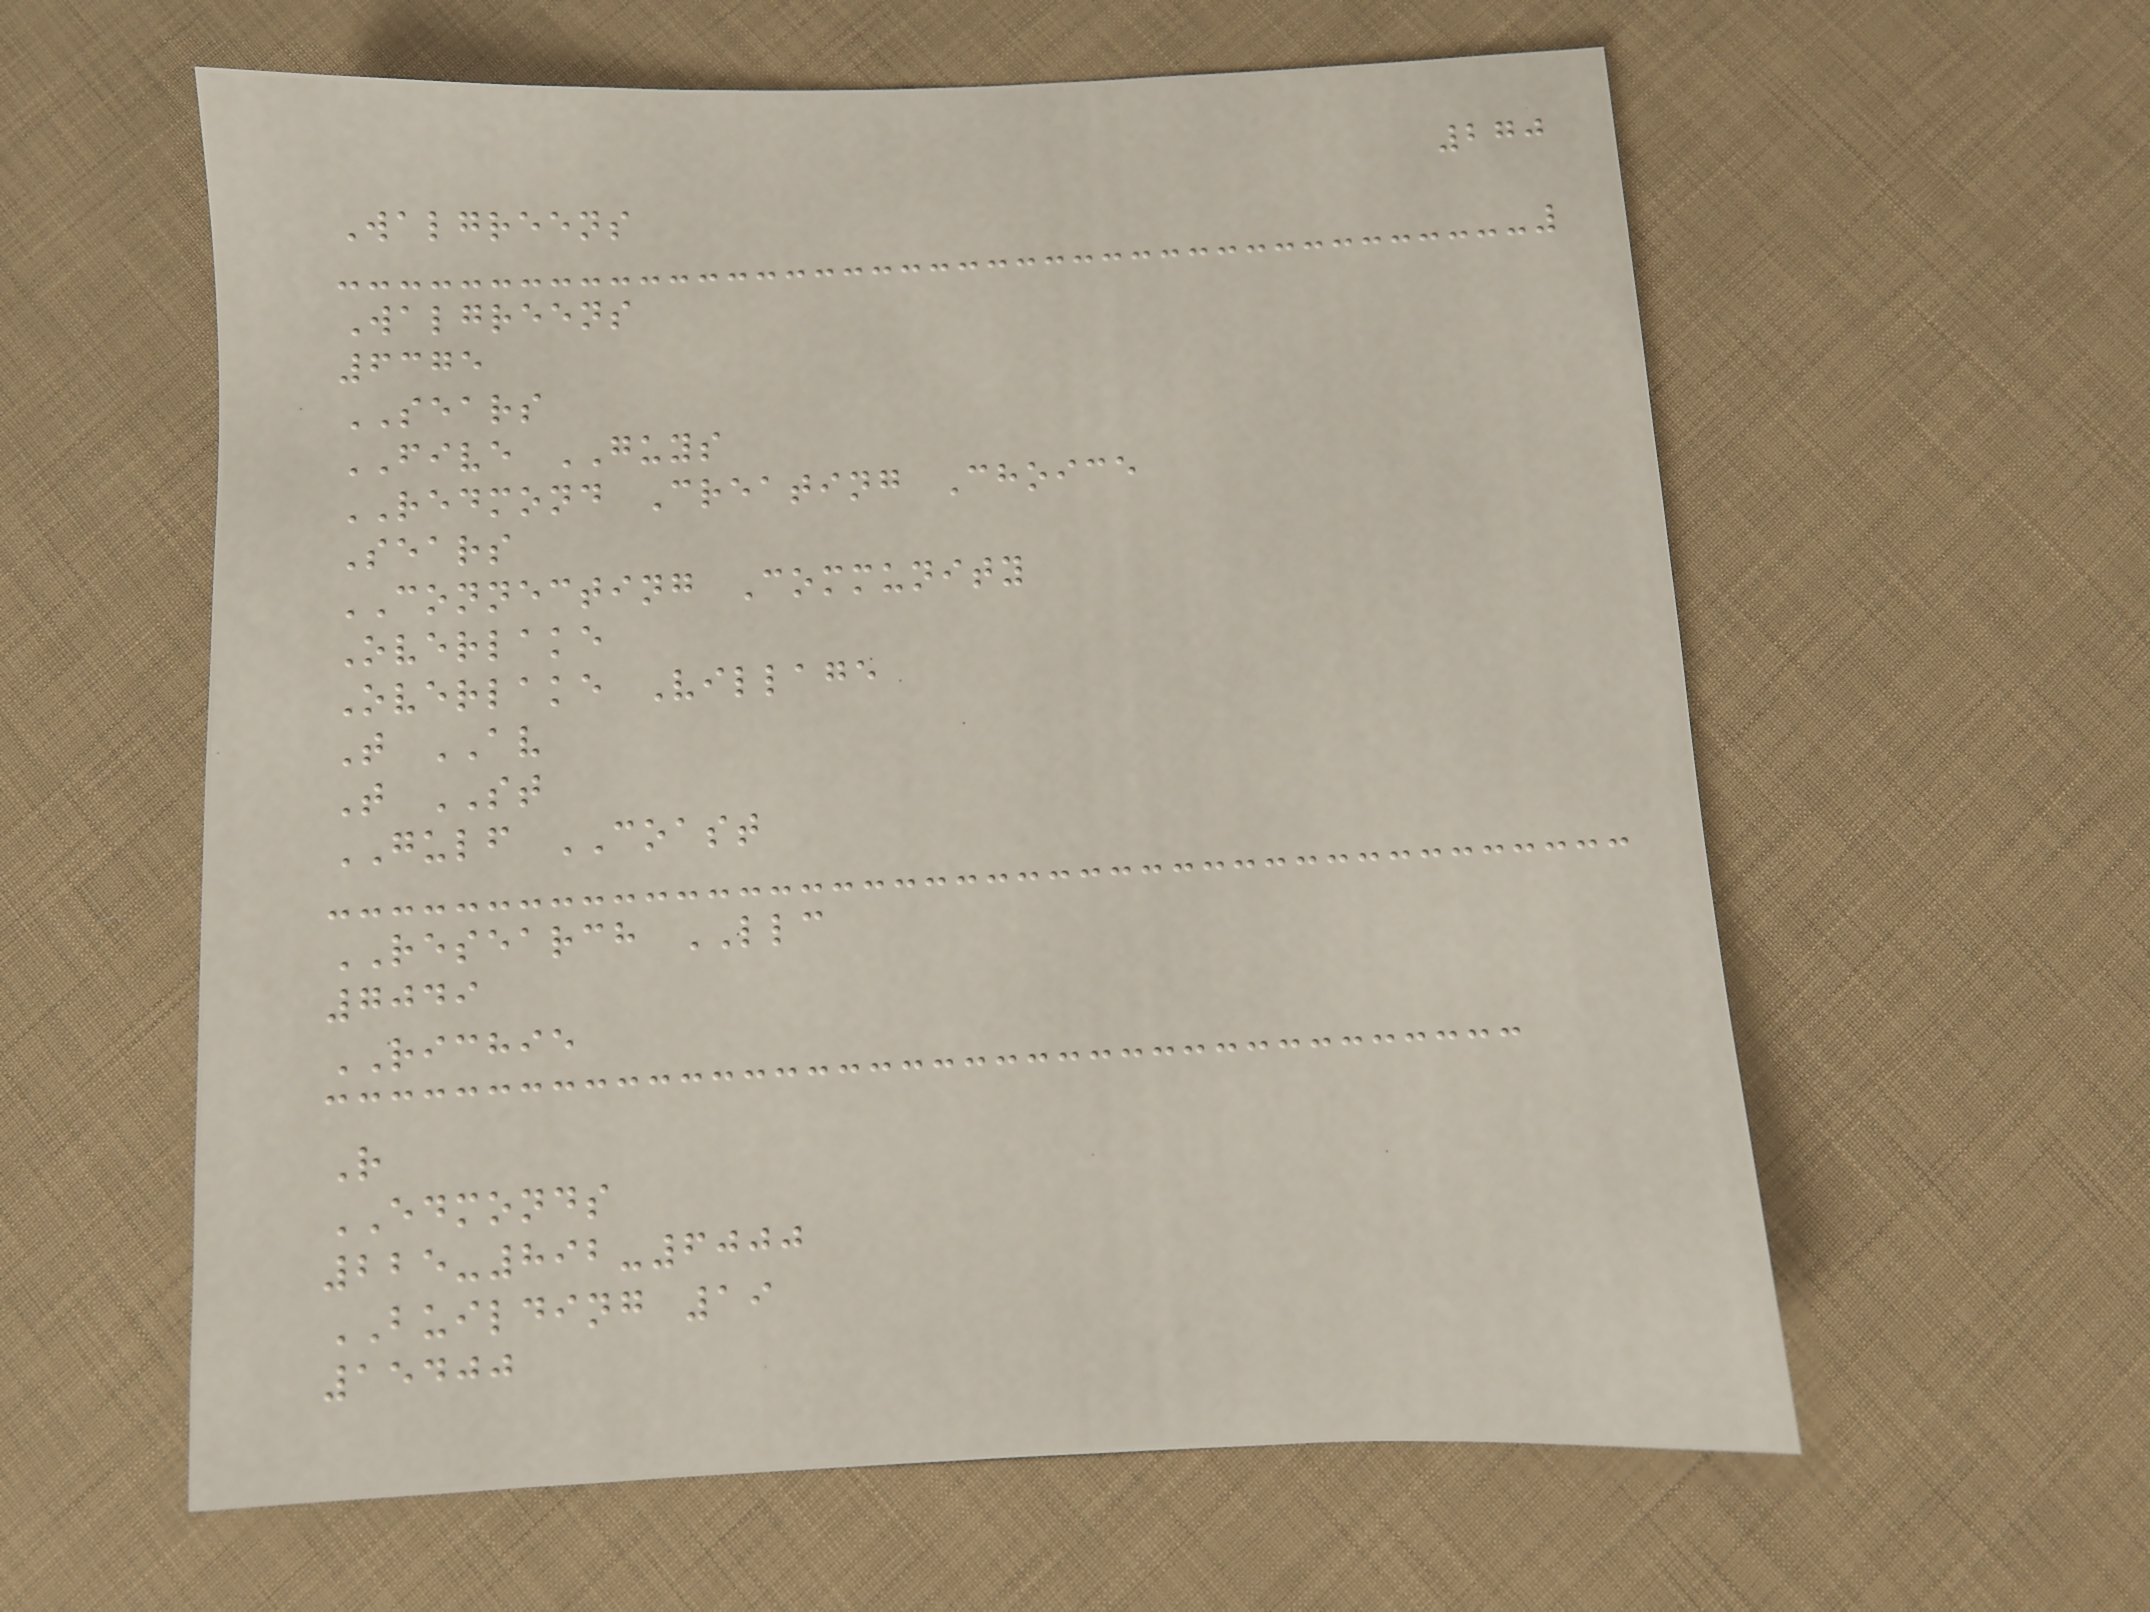270
Walgreens
Walgreens
6375
SEARS
FIVE GUYS
REDMOND Creating Choice
Sears
CONNECTING Community
Overlake
Overlake Village
T AV
T ST
GULF COAST
RESEARCH LLC
7049
RICHIE
R
EDMONDS
225-892-6000
BUILDING 19
15400
